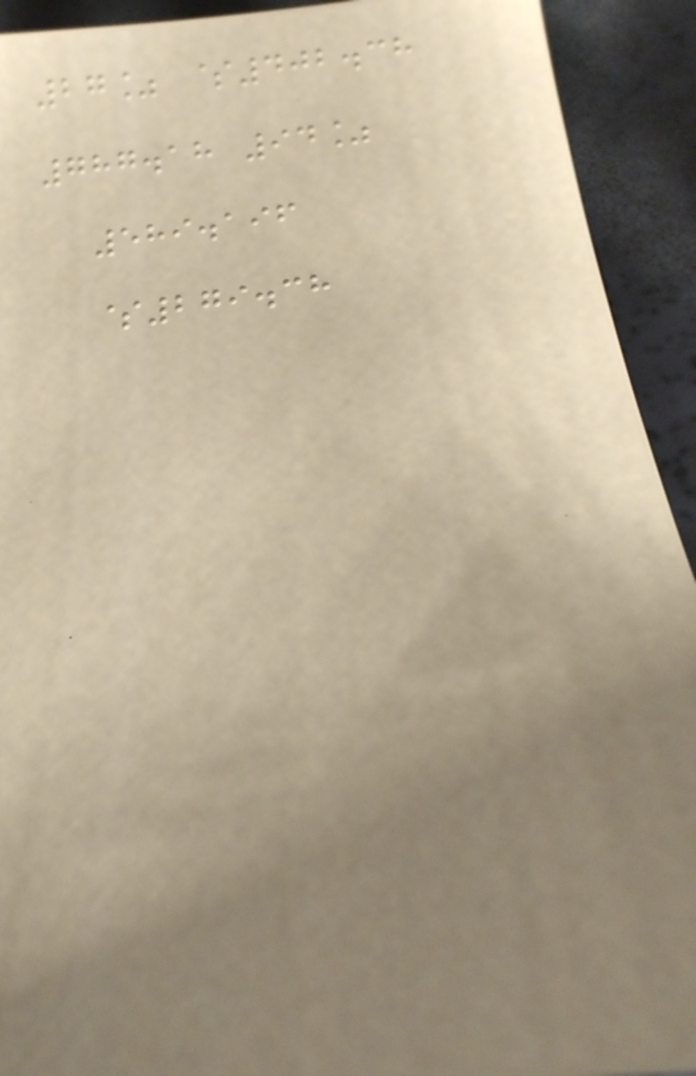27% $402.38
787.18 94%
589.196
$279.38
